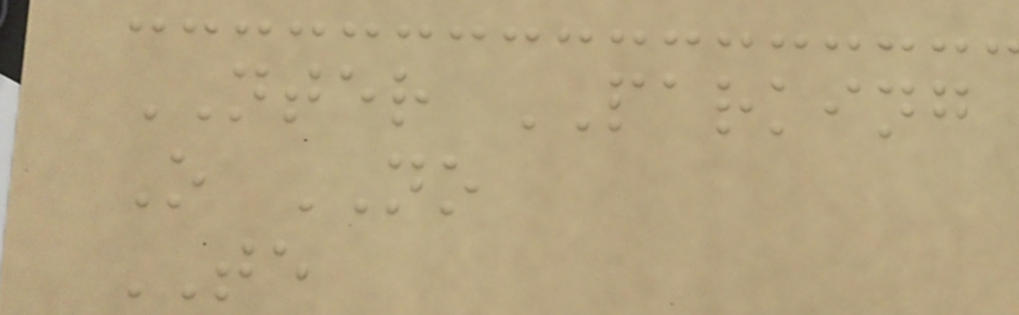NTER PARKING
O NO
TE
